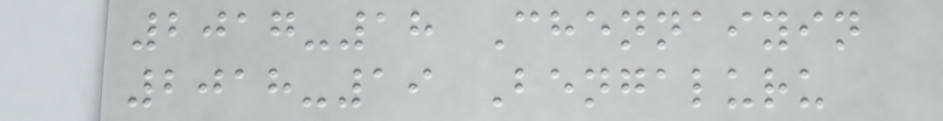2017-18 Chennaiyin
2018-19 Bengaluru
